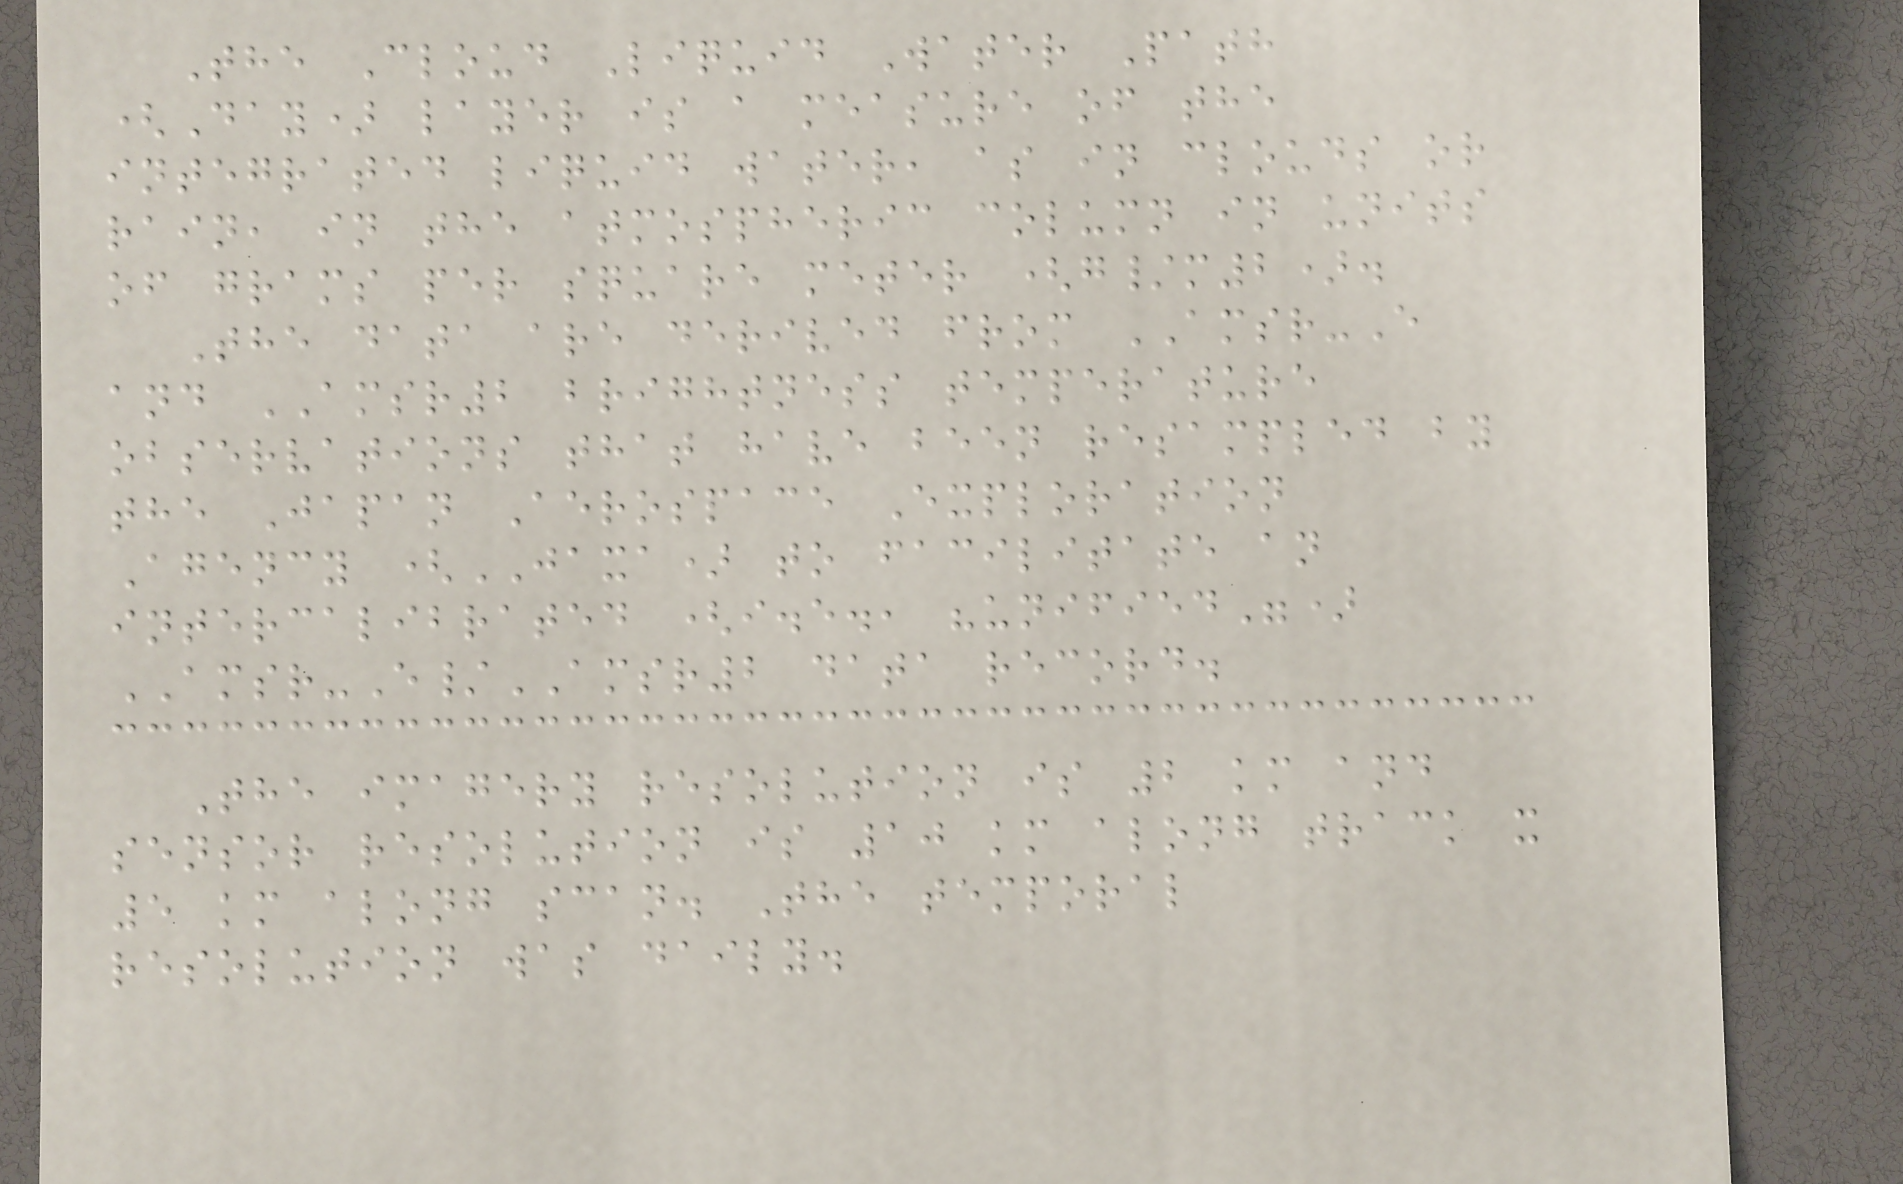The Cloud Liquid Water Path
(Day) layer is a measure of the
integrated liquid water, as in clouds or
rain, in the atmospheric column in units
of grams per square meter (g/m2).
The data are derived from AMSR-E
and AMSR2 brightness temperature
observations that have been resampled by
the Japan Aerospace Exploration
Agency (JAXA) to facilitate an
intercalibrated (i.e., "unified")
AMSR-E/AMSR2 data record.
The imagery resolution is 2 km and
sensor resolution is 10 km along track x
5 km along scan. The temporal
resolution was daily.
